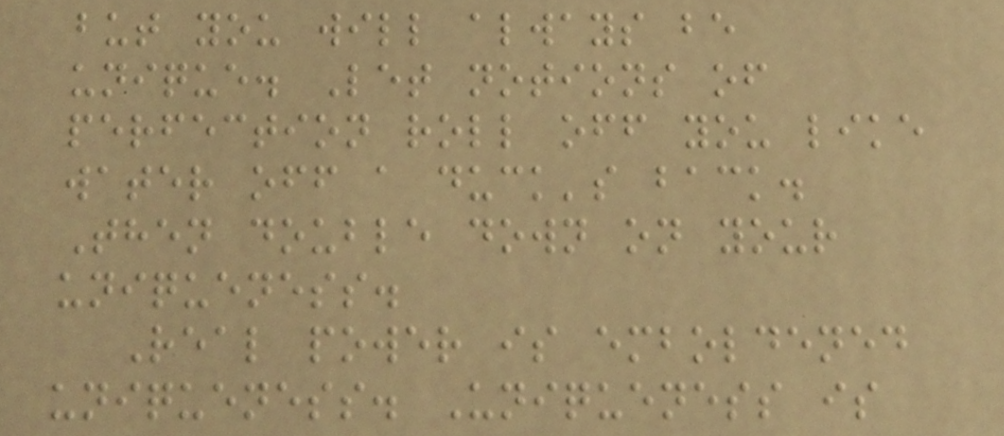but you will always be
unique. Let notions of
perfection roll off you like
water off a duck's back.
Then double down on your
uniqueness.
Real power is emboldened
uniqueness. Uniqueness is
